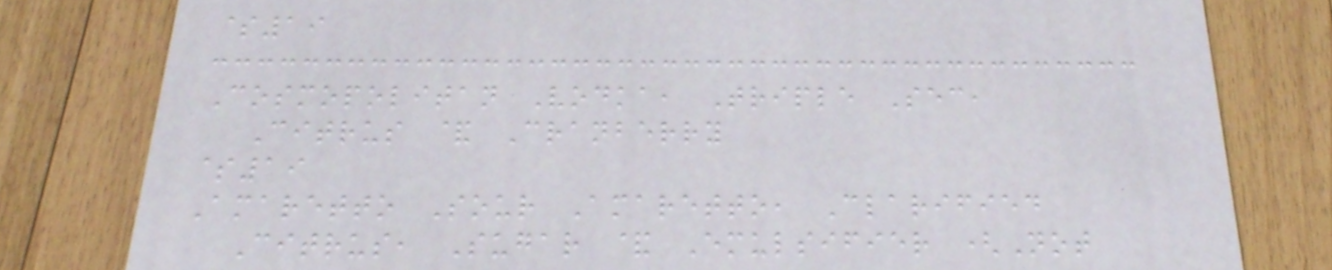$19
Cosmopolitan Vodka, Triple Sec,
Citrus & Cranberry
$19
Amaretto Sour Amaretto, Clarified
Citrus, Sugar & Emulsifier (Not
